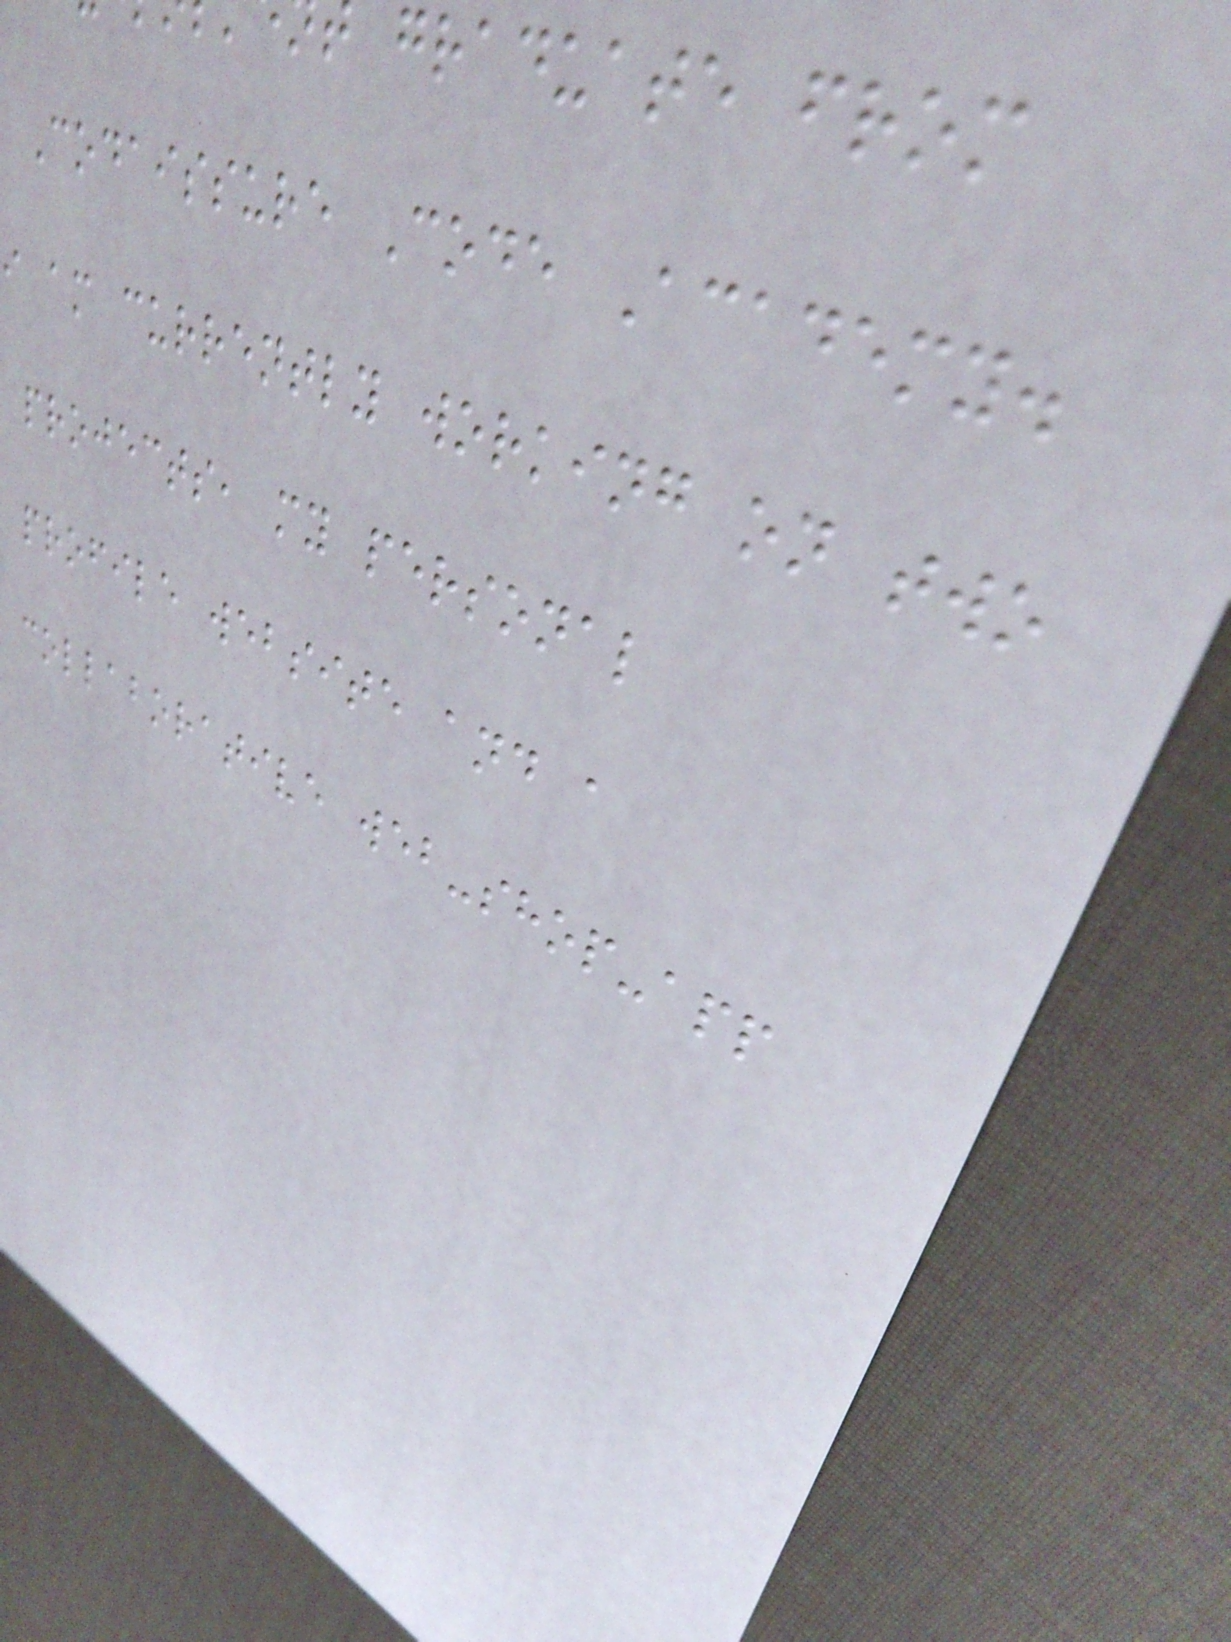graduate from
Codaissure Code Academy.
i am currently working on two
projects, my personal
profile website and a
collaborative web-shop-app
